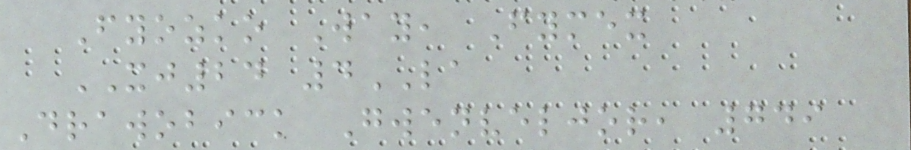Fyozko Way, Fymex
XJ24 4LA
Drawobick Gwenveljor, 749
